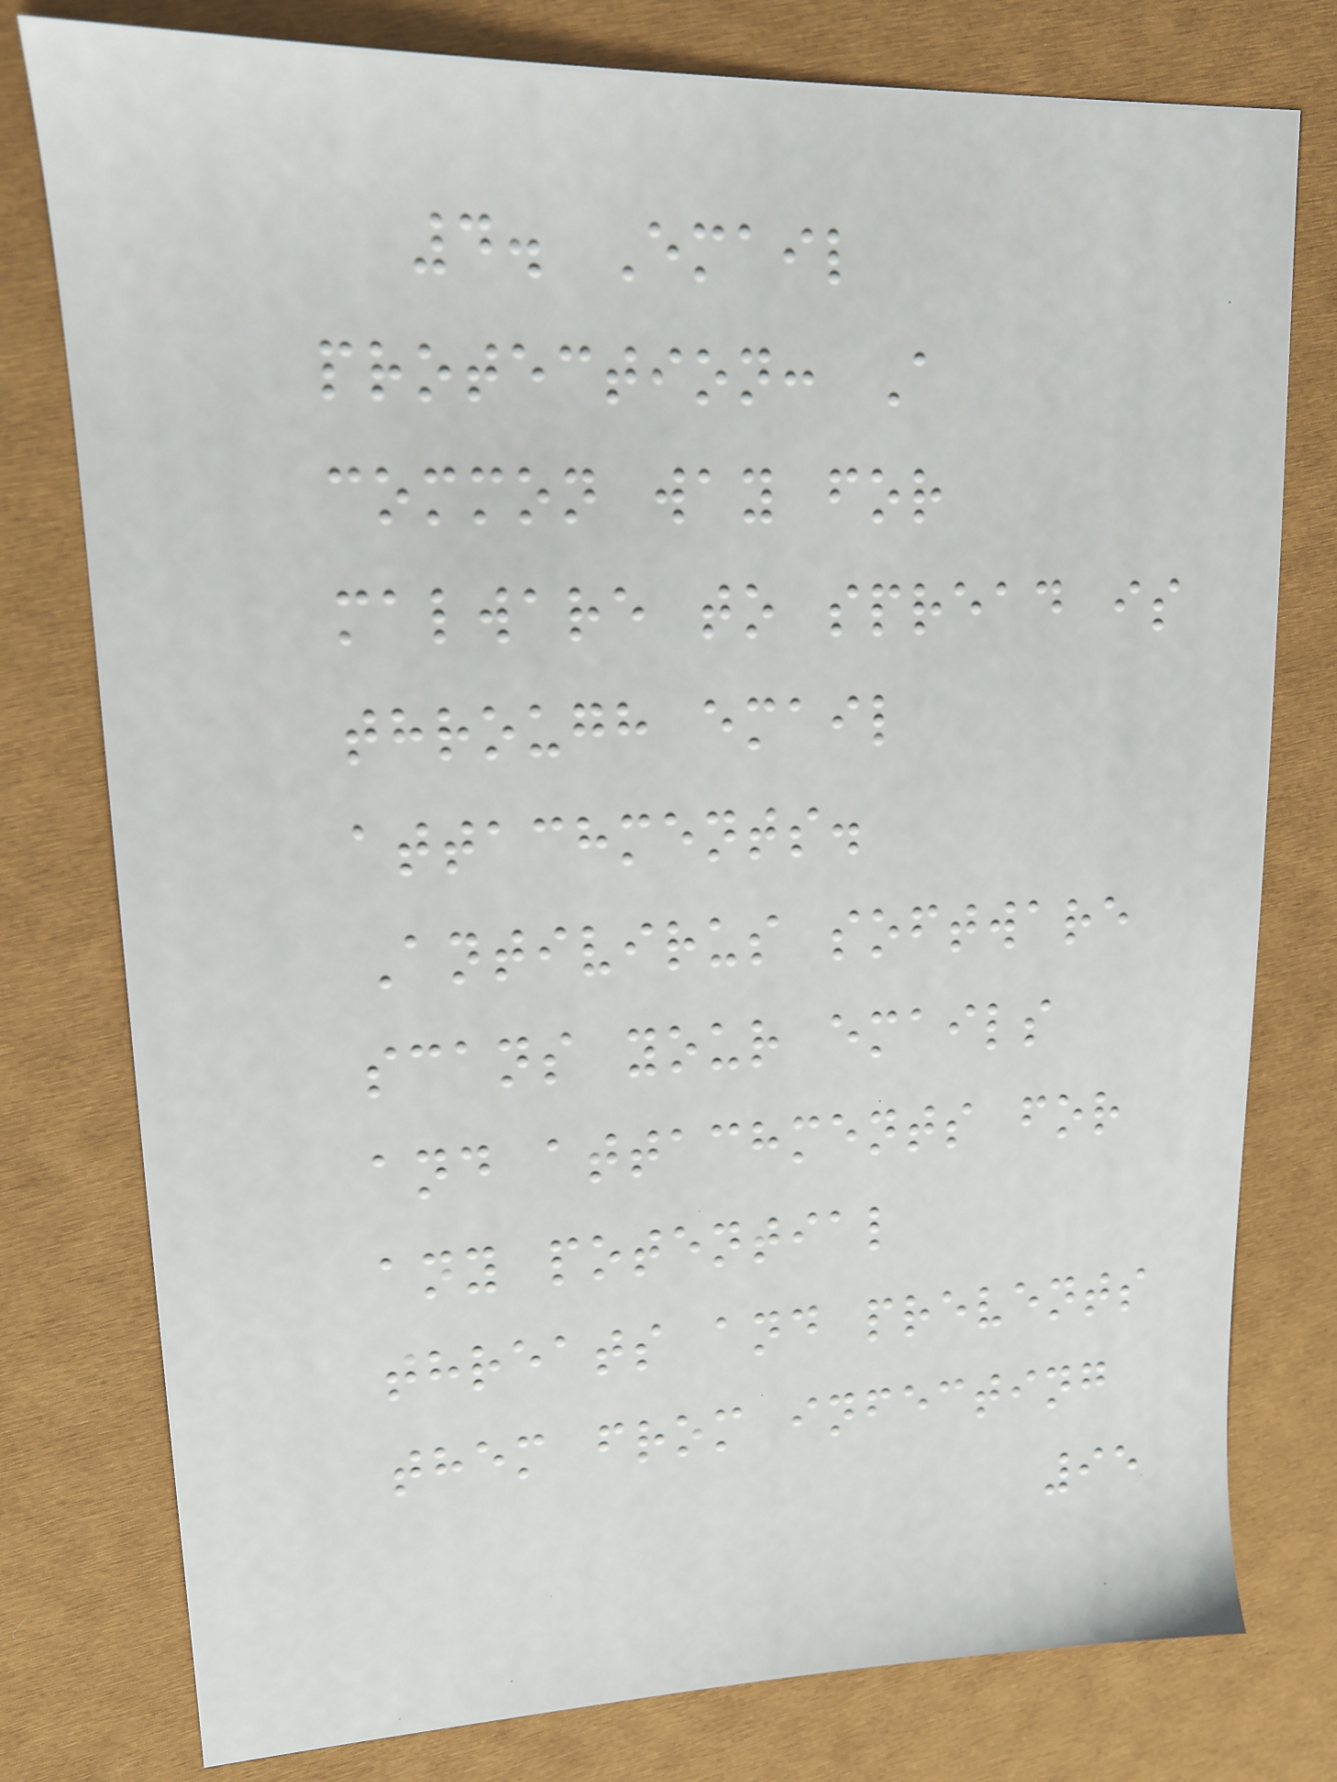4. Email
protection: A
common way for
malware to spread is
through email
attachments.
Antivirus software
scans your emails
and attachments for
any potential
threats and prevents
them from infecting
95
